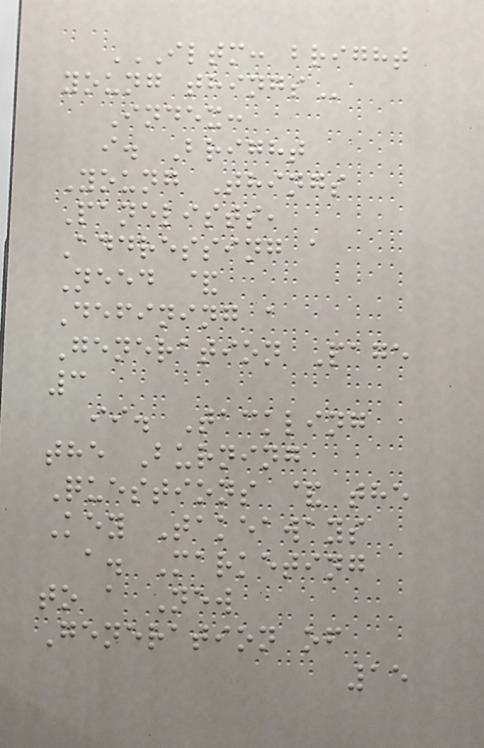ILTM: BRIGHT
YOUNG THINGS
Index:
i. Bright
Young Things
Panelists,
Addressing a
Need &
Defining a
Generation Page
3
ii. Tackling
the Burning
Questions & the
Key Takeaways
a. Marketing
to a New
Generation of
15
